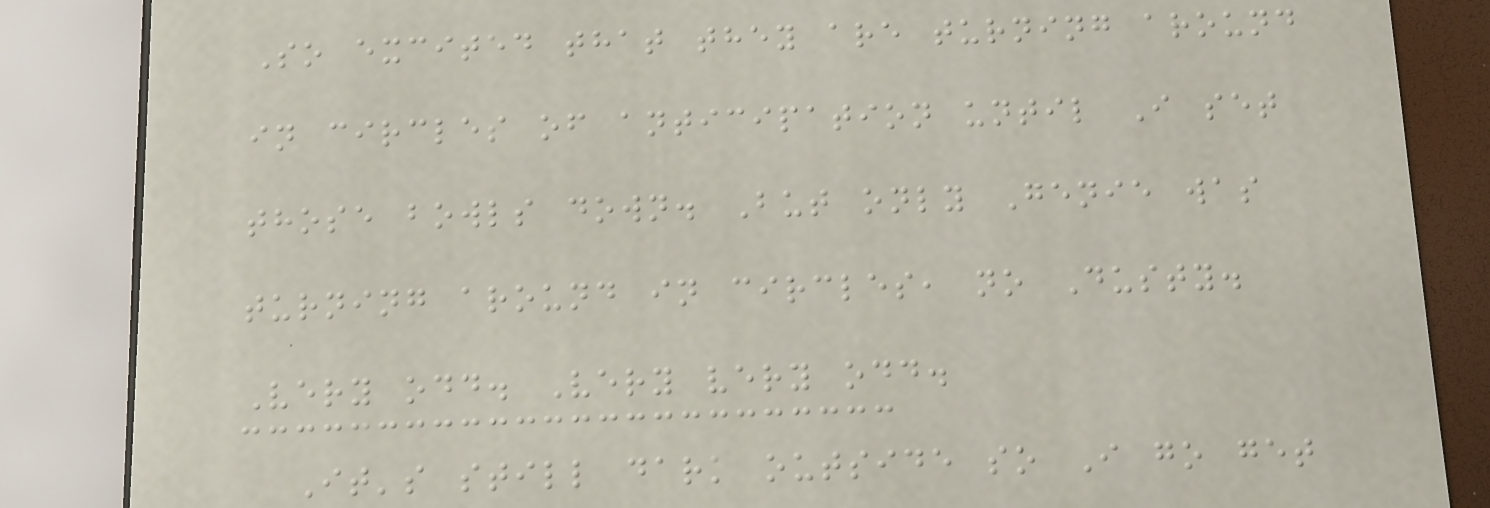So excited that they are turning around
in circles of anticipation until I set
those bowls down. But only Genie was
turning around in circles, no Dusty.
Very odd. Very very odd.
It's still dark outside so I go get
